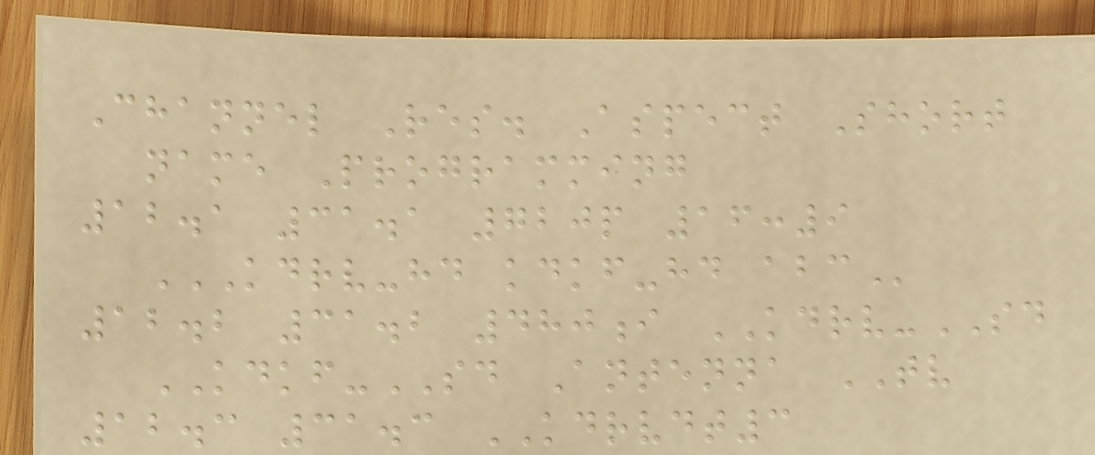Channel Res. Aspect Short
name Programming
12.1 31.1 720p 16:9
KDRV-HD KDKF-HD ABC
12.2 31.2 480i KDRV-SD
KDKF-SD Antenna TV
12.3 31.3 KDRVDT3
